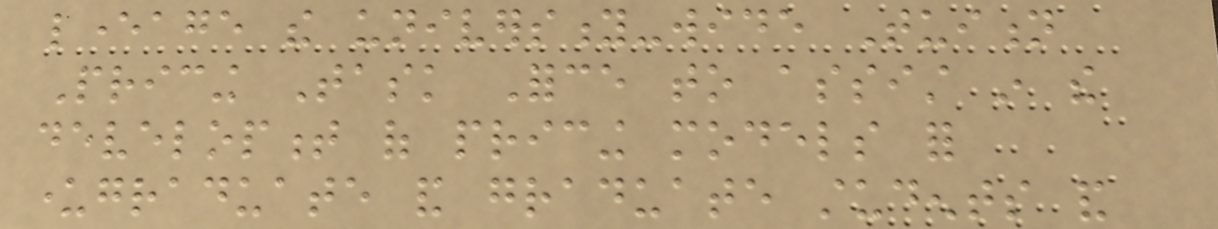leverage the university-wide Tuition
Pricing Task Force to assist in the
development of pricing models for
undergraduate and graduate students and
